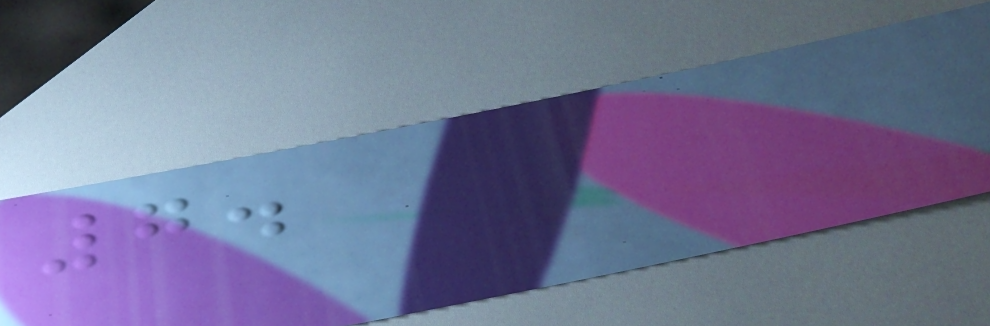7.
